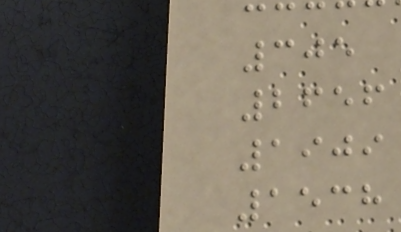305
2656
1909
1538
